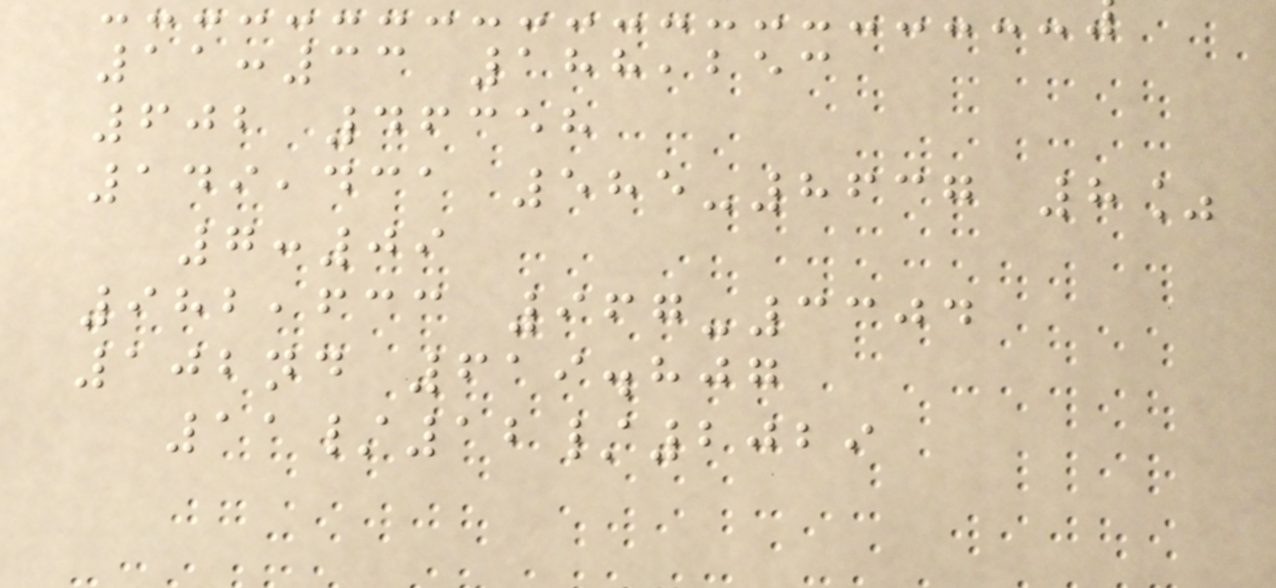11:33 188,253
602 46358
149,431 585-8637 8%
7:09
982,633 967-3304
102nd 619.807
11/12/2029
